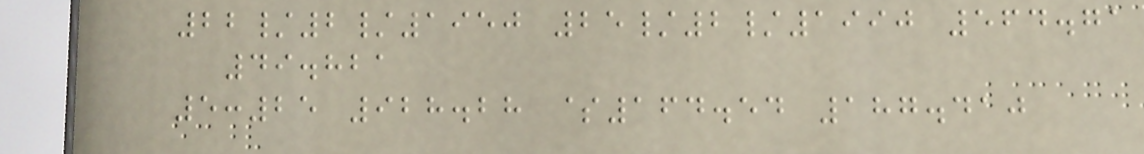22/2/1950 25/2/1990 564.71
49.821
5:25 928.28 $164.54 187.410
